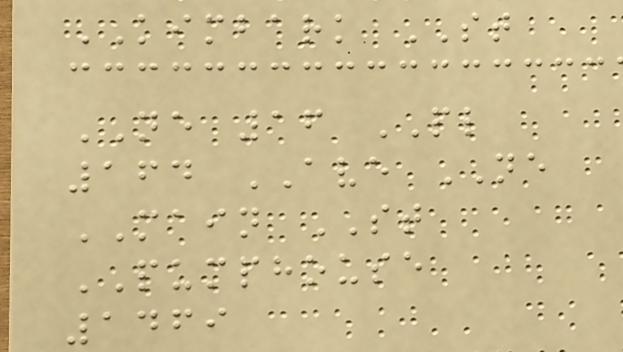KIMBARK ST
NE 16 PL
164 AVE NE
MAIN ST
PUMPHOUSE
1469
